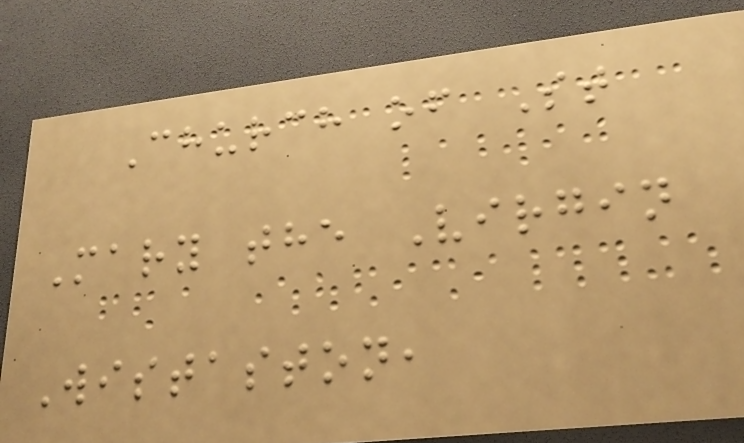Church of St
Mary the Virgin
Wistaston,
